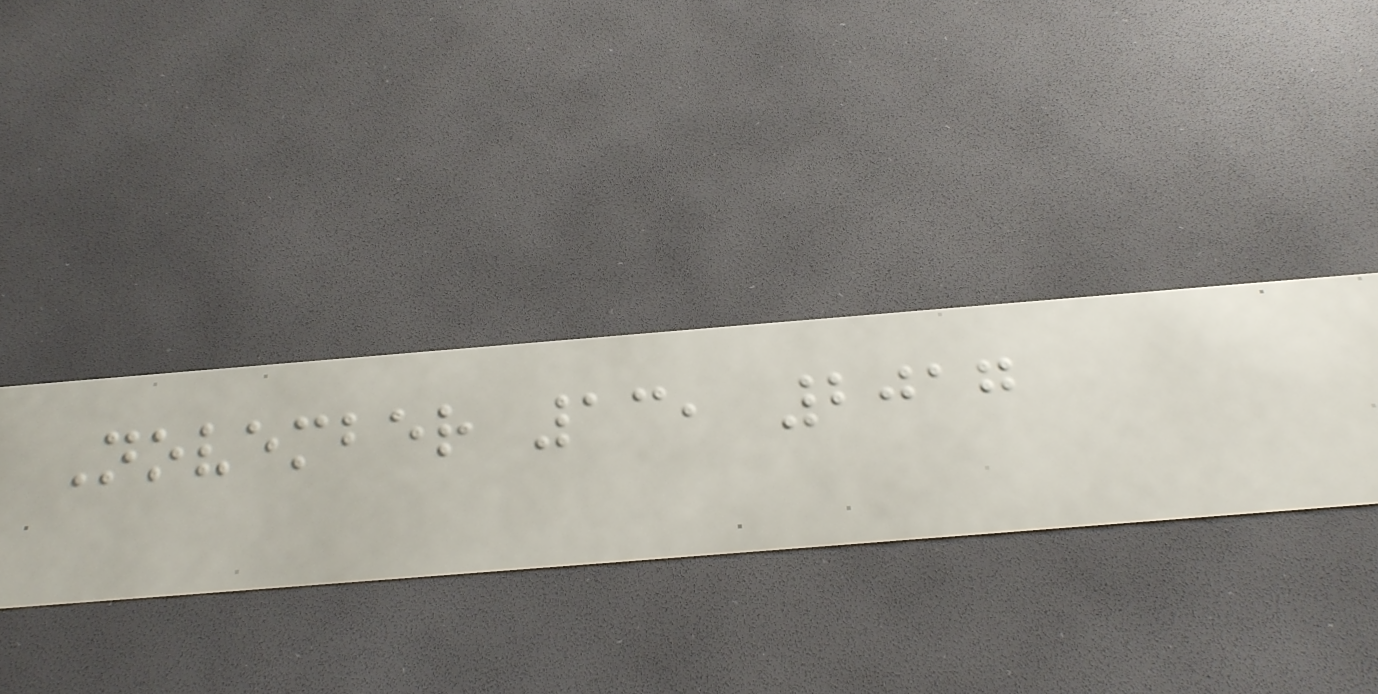November 13, 2017
